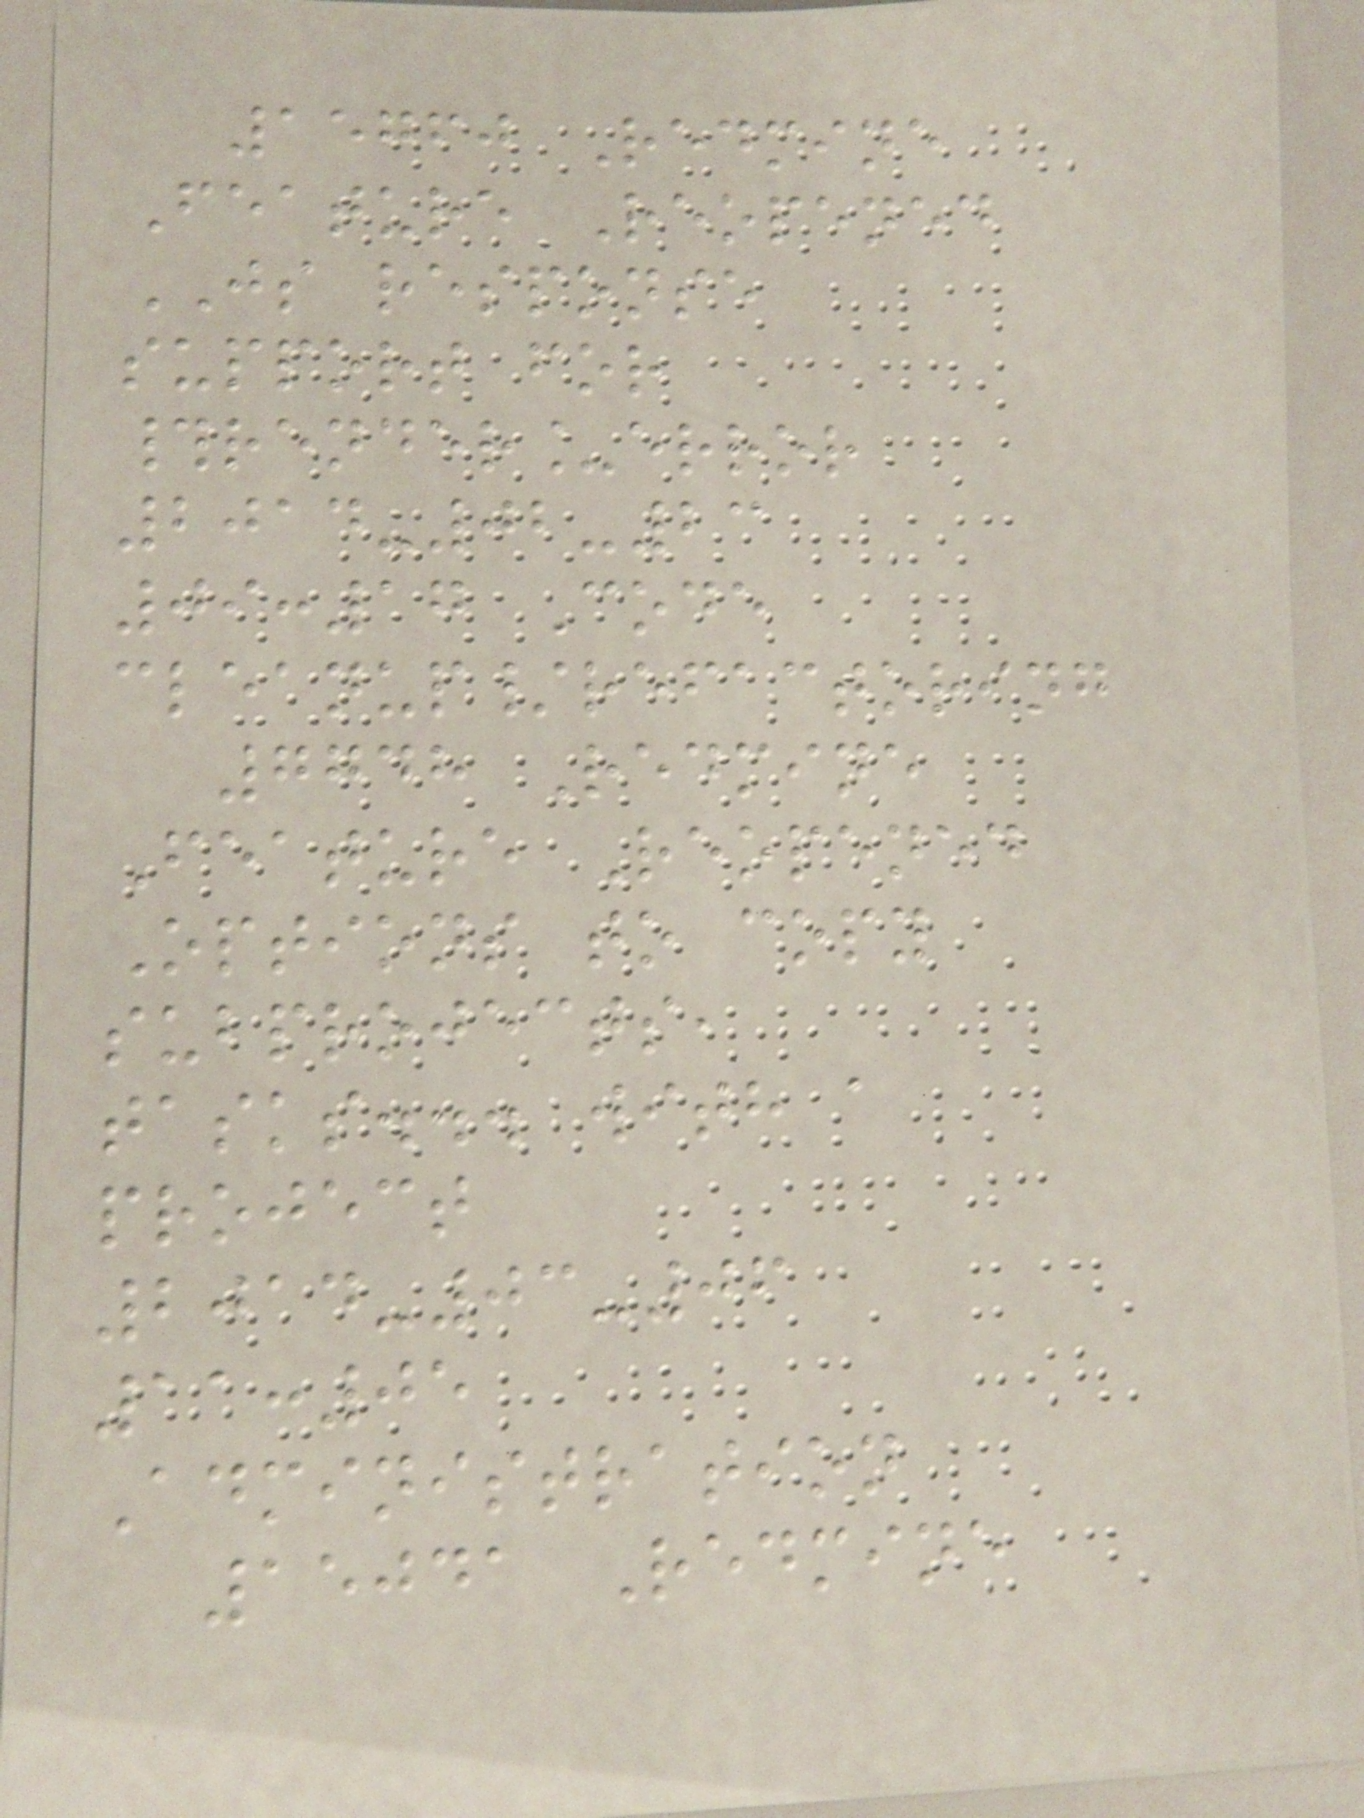15760 Redmine
Feature Reopened
JS response
support for
#render_error
2014-02-23
09:17 Code
cleanup/refactoring
7748 Redmine
Feature Reopened
Options to copy
subprojects,
tasks... with a
project
2014-03-06
11:05
Administration
15041 Redmine
